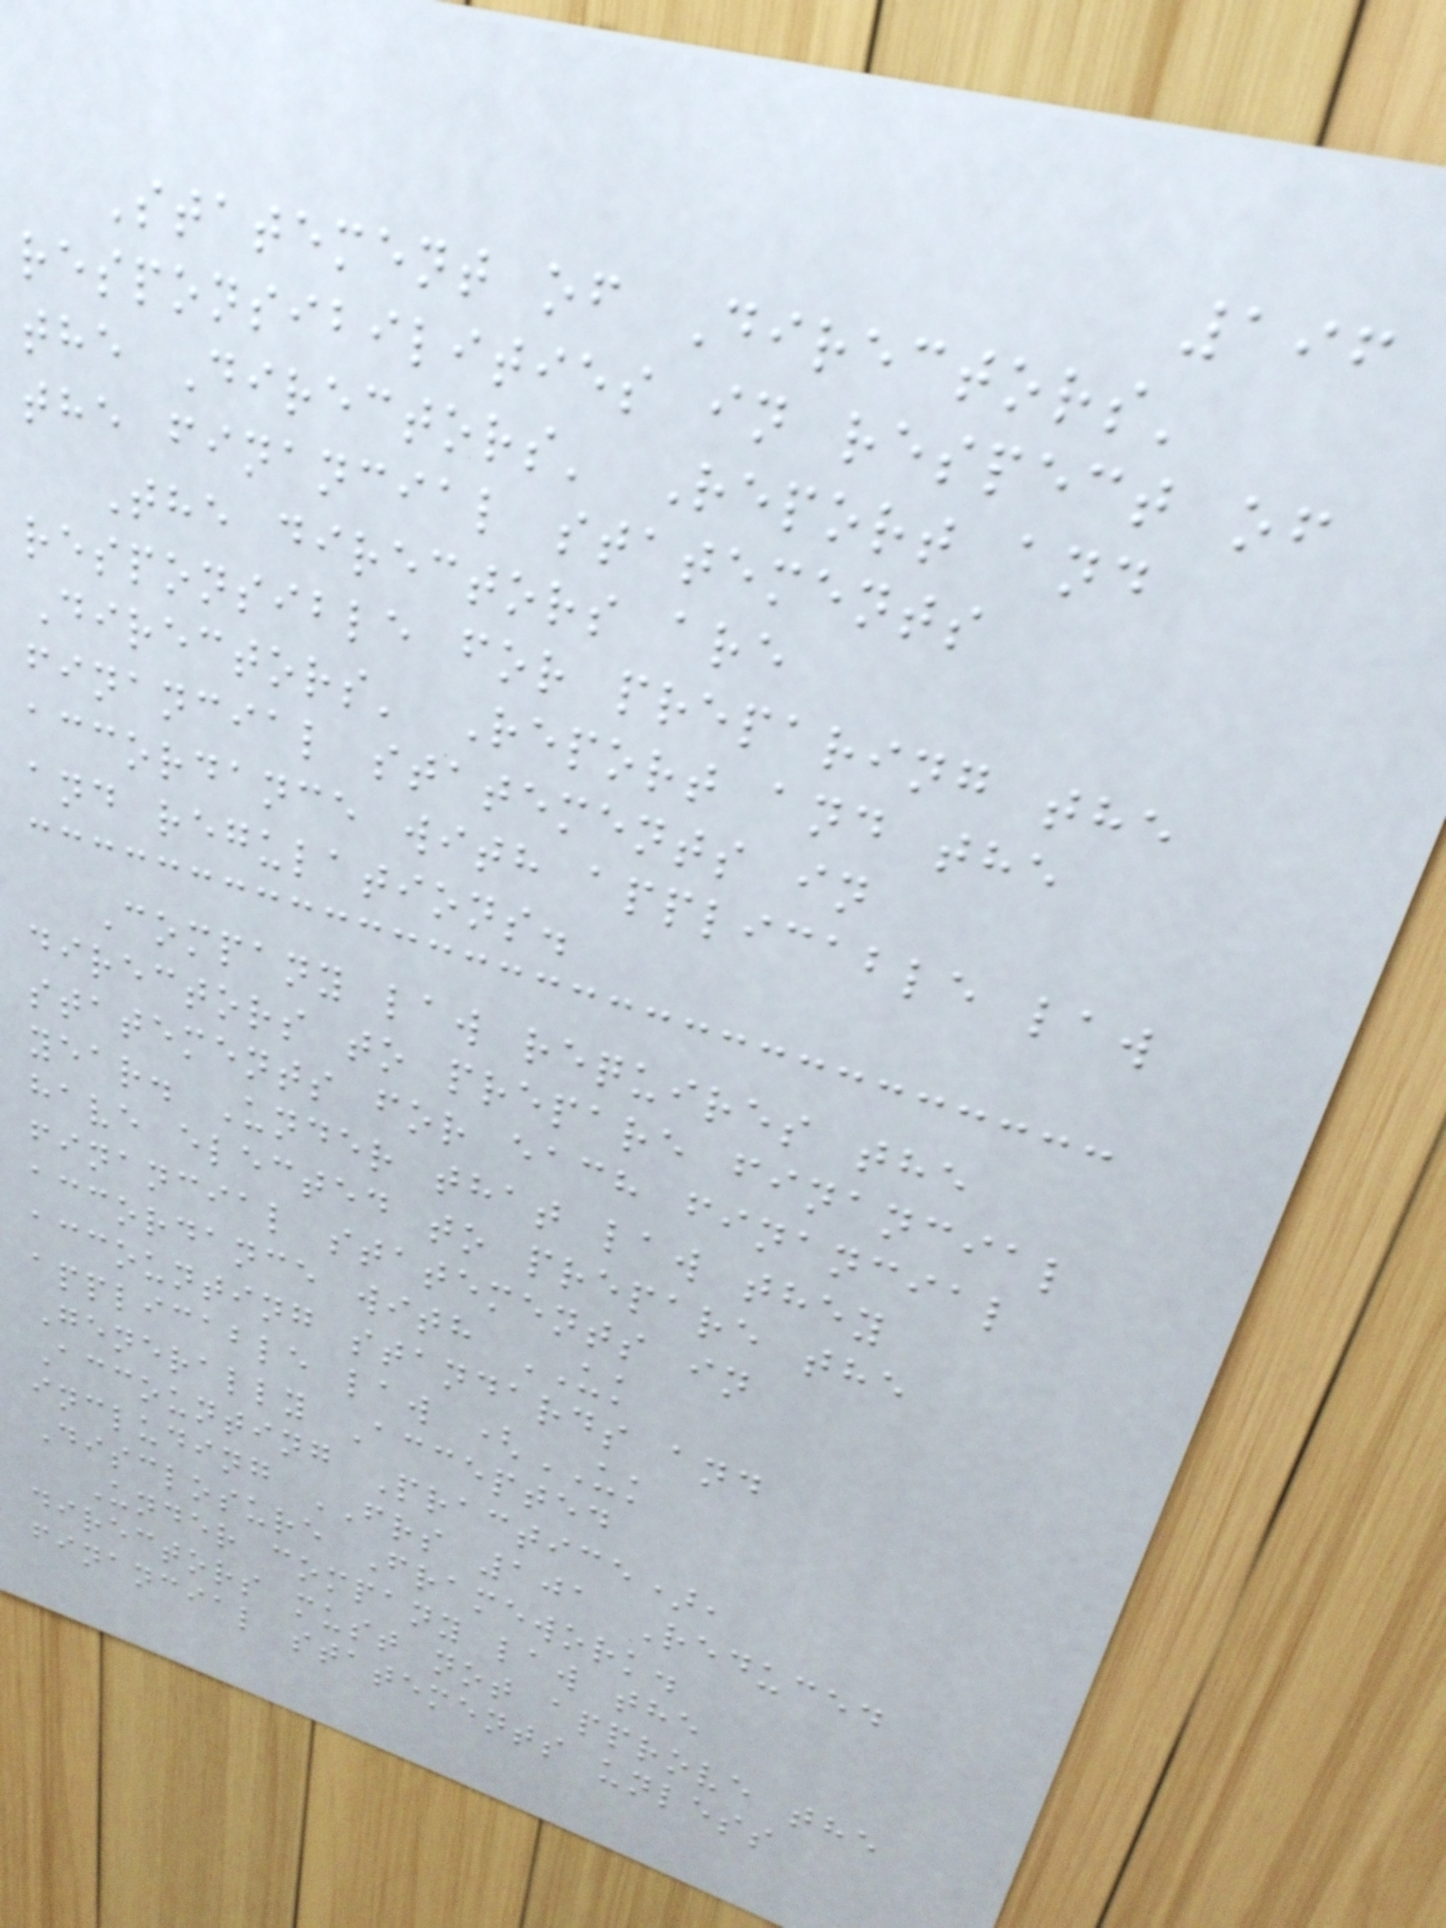196
Statement of Directors'
responsibilities in respect of
the Directors' Report and
the financial statements
The directors are
responsible for preparing the
Directors' Report and the
financial statements in
accordance with applicable law
and regulations.
Company law requires the
directors to prepare financial
statements for each financial
year. Under that law they
have elected to prepare the
financial statements in
accordance with UK
accounting standards and
applicable law (UK
Generally Accepted
Accounting Practice),
including FRS 101 Reduced
Disclosure Framework.
Under company law the
directors must not approve the
financial statements unless
